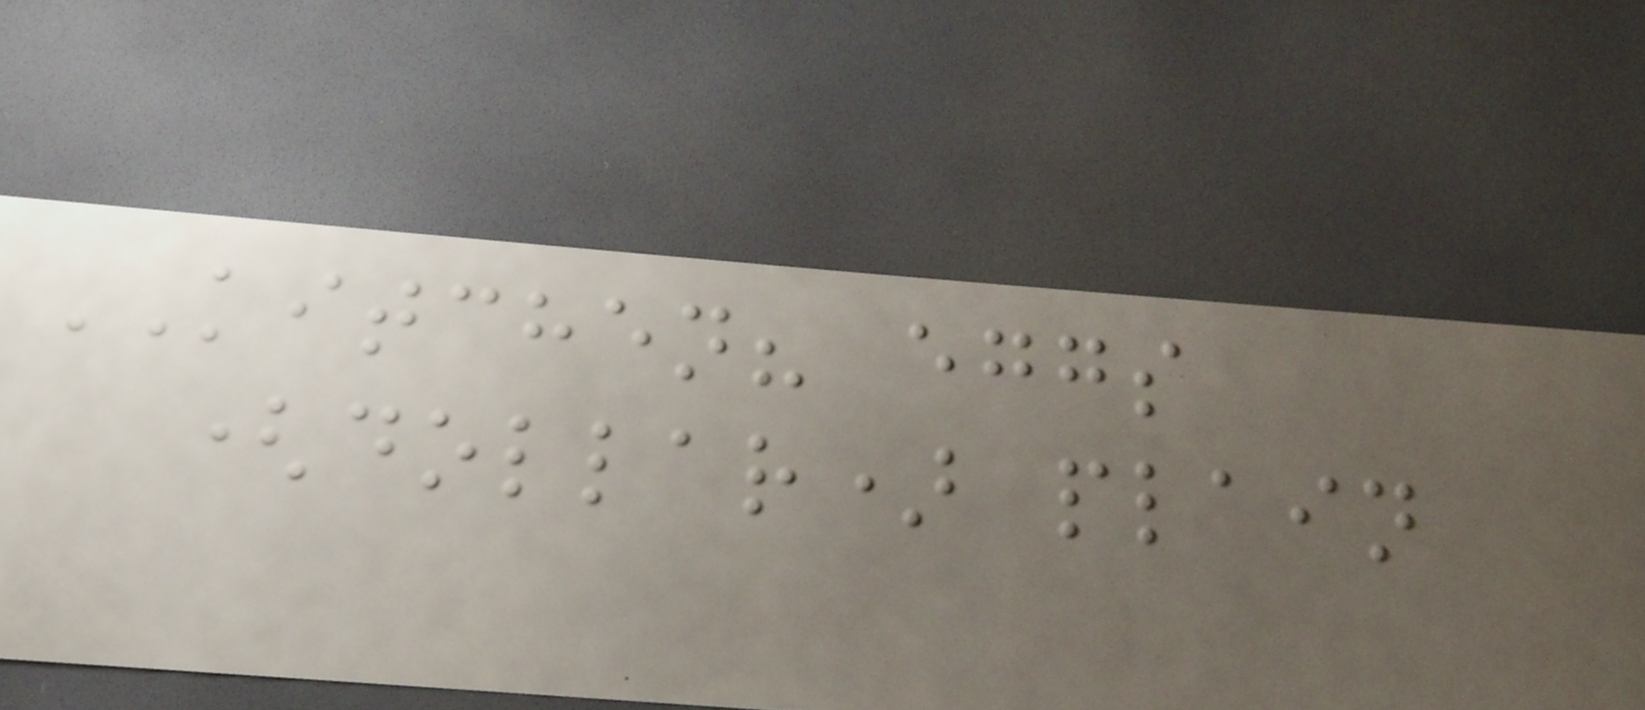KITCHEN? eggs
(dollar) plain
